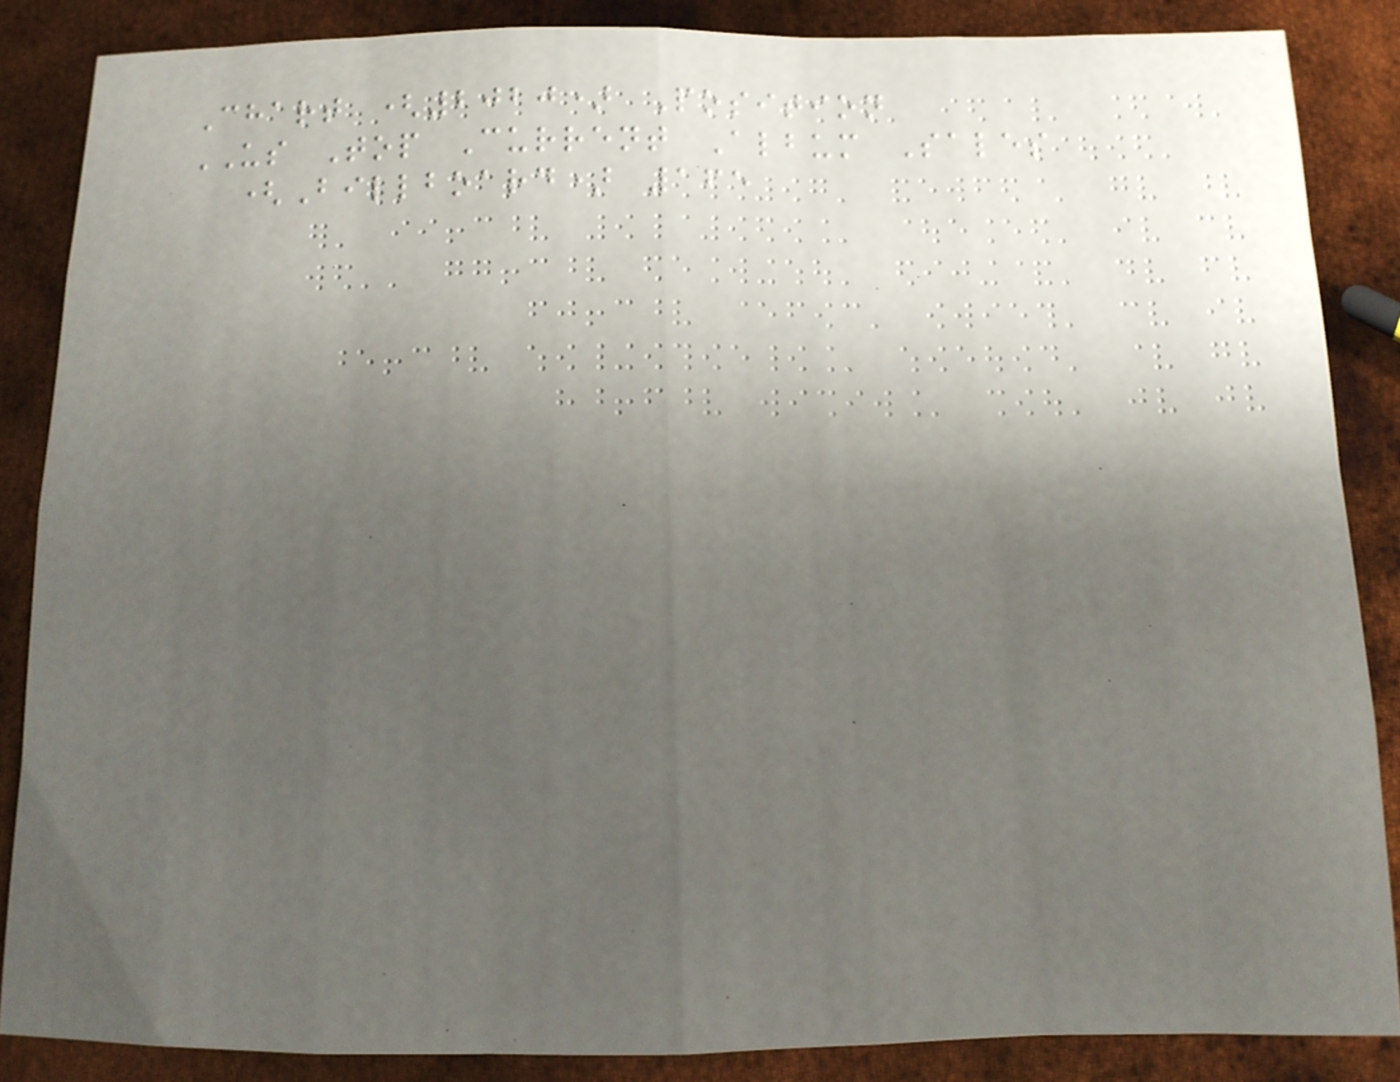Chart (2020) Position
US Top Current Album Sales
(Billboard) 165
